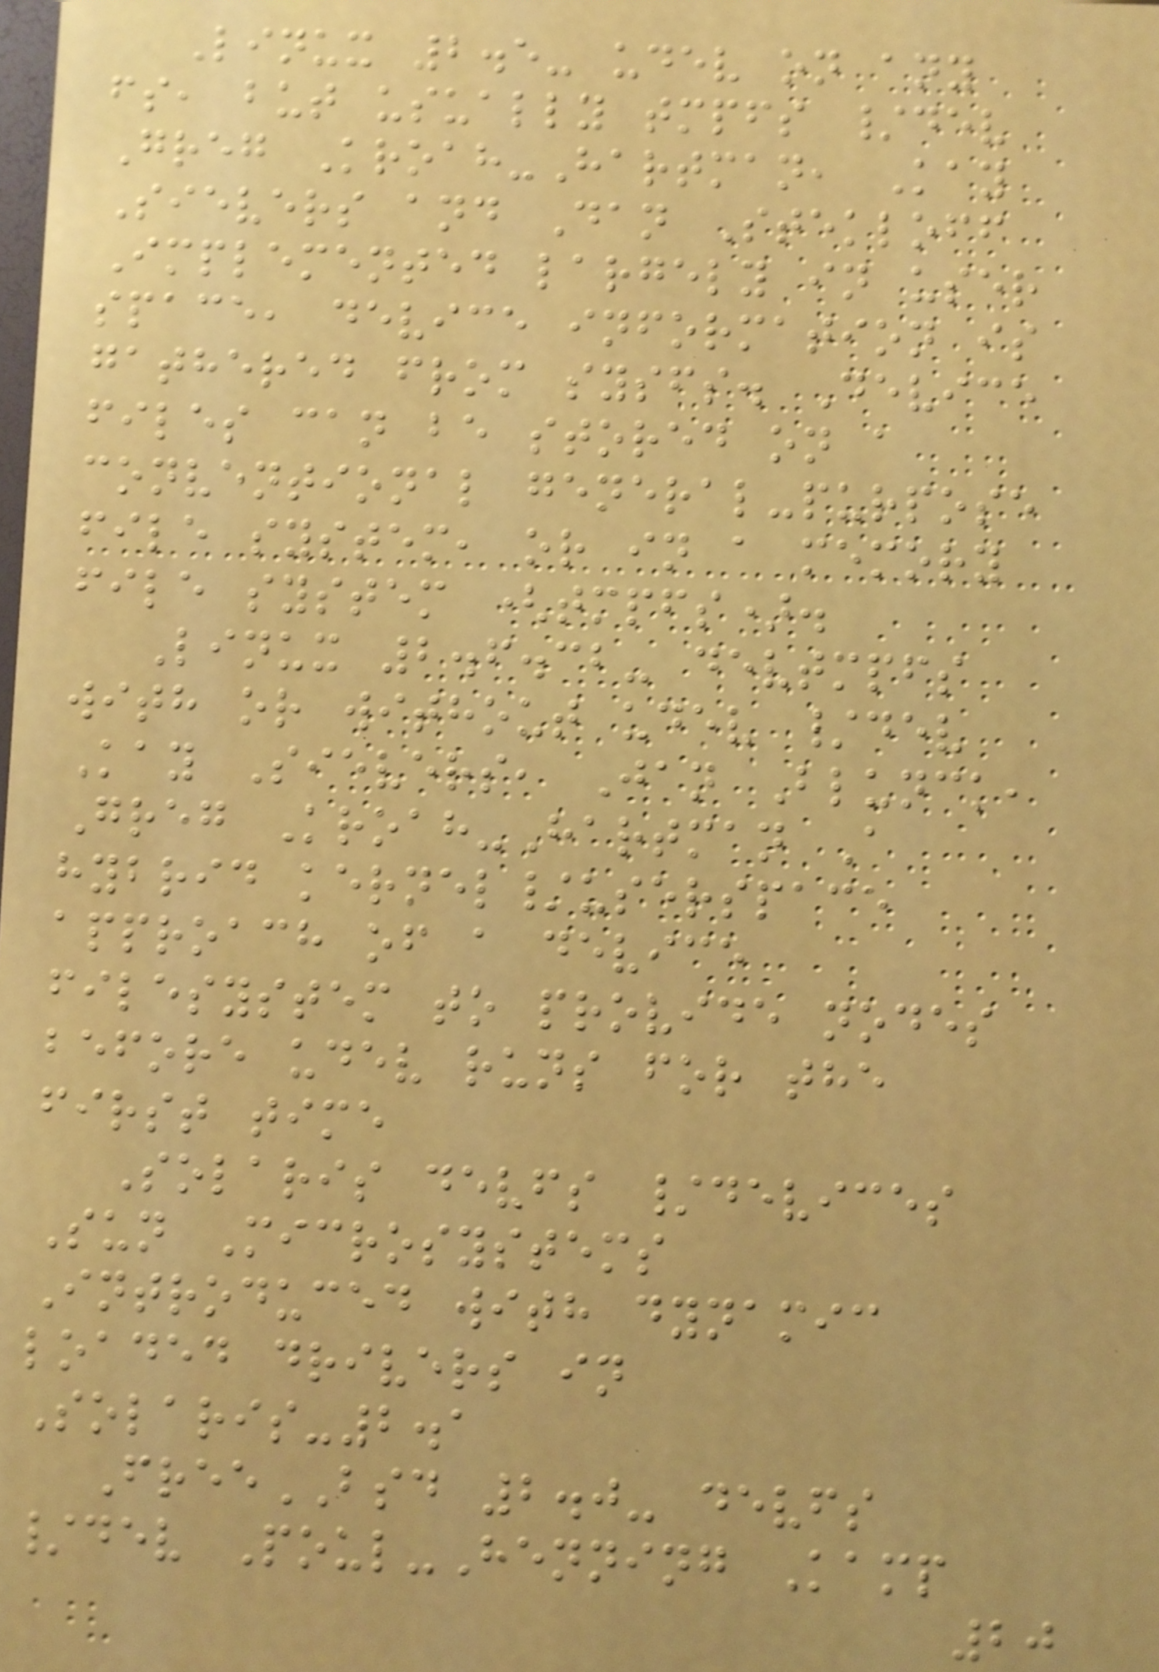Linux 2.5- udev on any
fs, but usually tmpfs /dev
Greg Kroah-Hartman, Kay
Sievers and Dan Stekloff
Implemented largely in user
space, device information is
gathered from sysfs. Device
files can be stored on a
conventional general-purpose
file system, or in a memory
file system (tmpfs).
Linux 2.6.32- devtmpfs
with or without udev /dev
Kay Sievers, Jan Blunck,
Greg Kroah-Hartman A
hybrid kernel/userspace
approach of a device
filesystem to provide nodes
before udev runs for the
first time
Solaris devfs /devices
Sun Microsystems
Introduced with dynamic
loaded drivers in
Solaris-2.1
FreeBSD 2.0- devfs
/dev Poul-Henning Kamp
20
